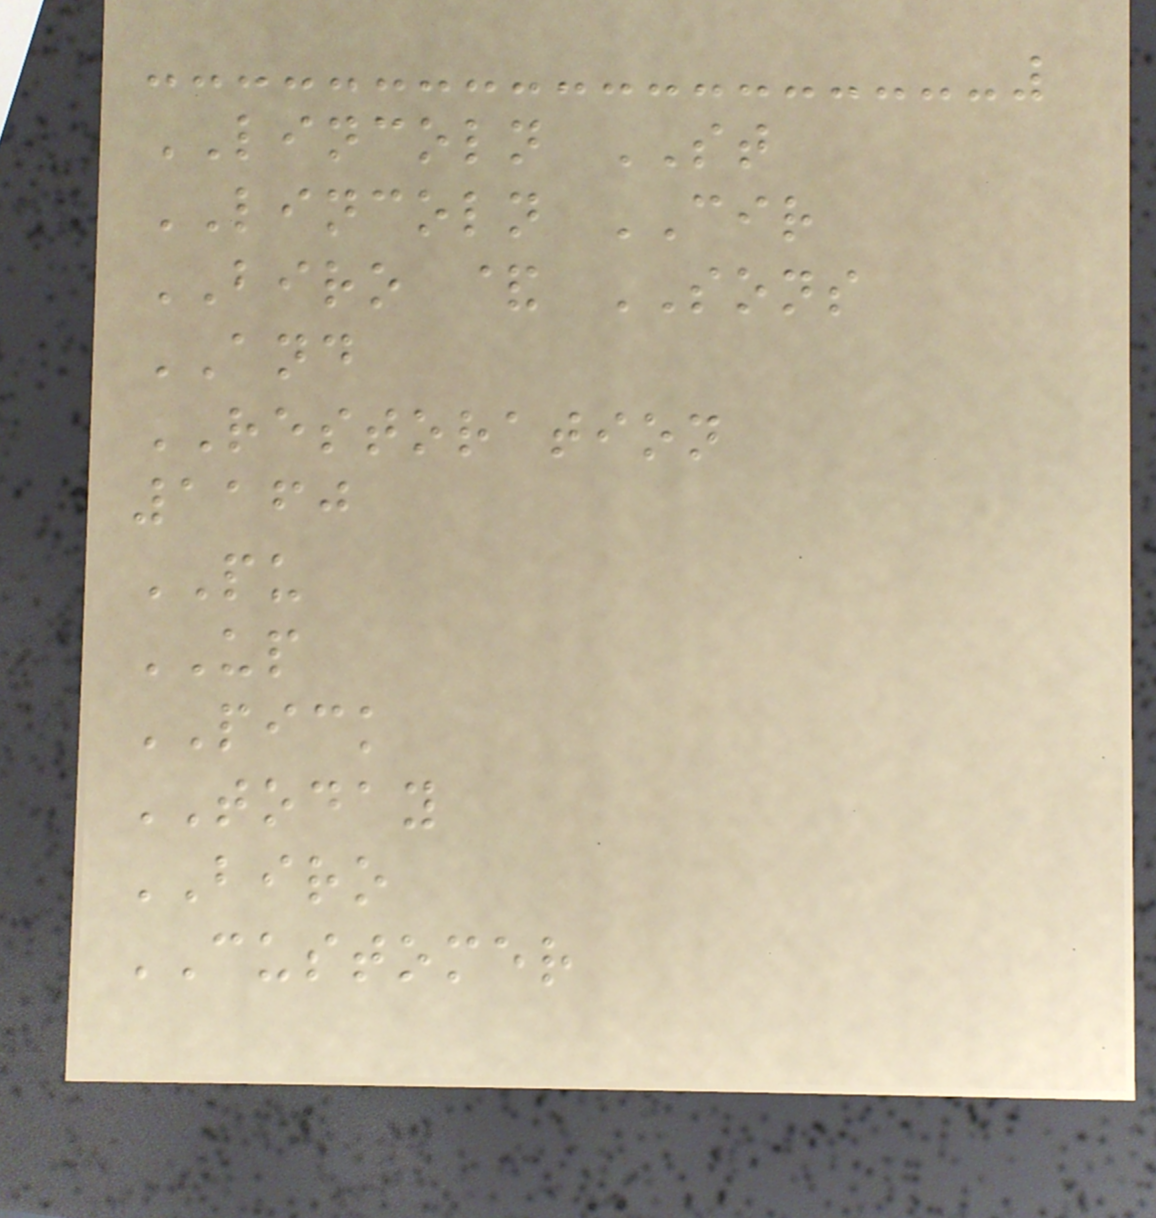LINCOLN ST
LINCOLN CIR
BIRO & SONS
AND
RESTORATION
1160
PU
UP
PICK
TODAY
BIRO
CUSTOMER
